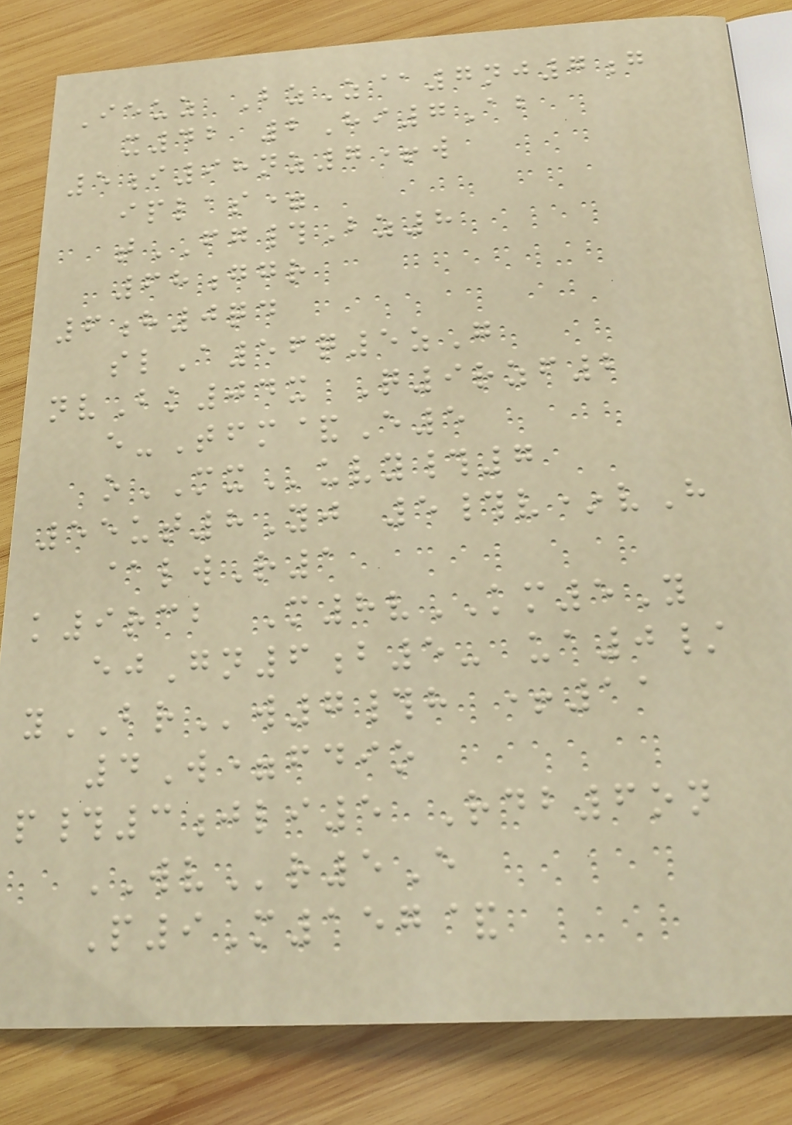Ieuz BzZ@7nj7g
x42 2Hi7Ab
5i98nz7+w
iplas=
tFG#Bz8
68ggr
6h0qd
slA56q5zG
nvBk04x Q9rzf2
e-Tfm&E5
oMXuvy#7
55ut8Yj 5#v*vH
@lwR1
k9rcb M8vKM5Y
ejGn6b5- ua0/
yBRw7#h +11
4W=fdio
p#3jli5 Rdb6on
WVr5E
P9M157&
